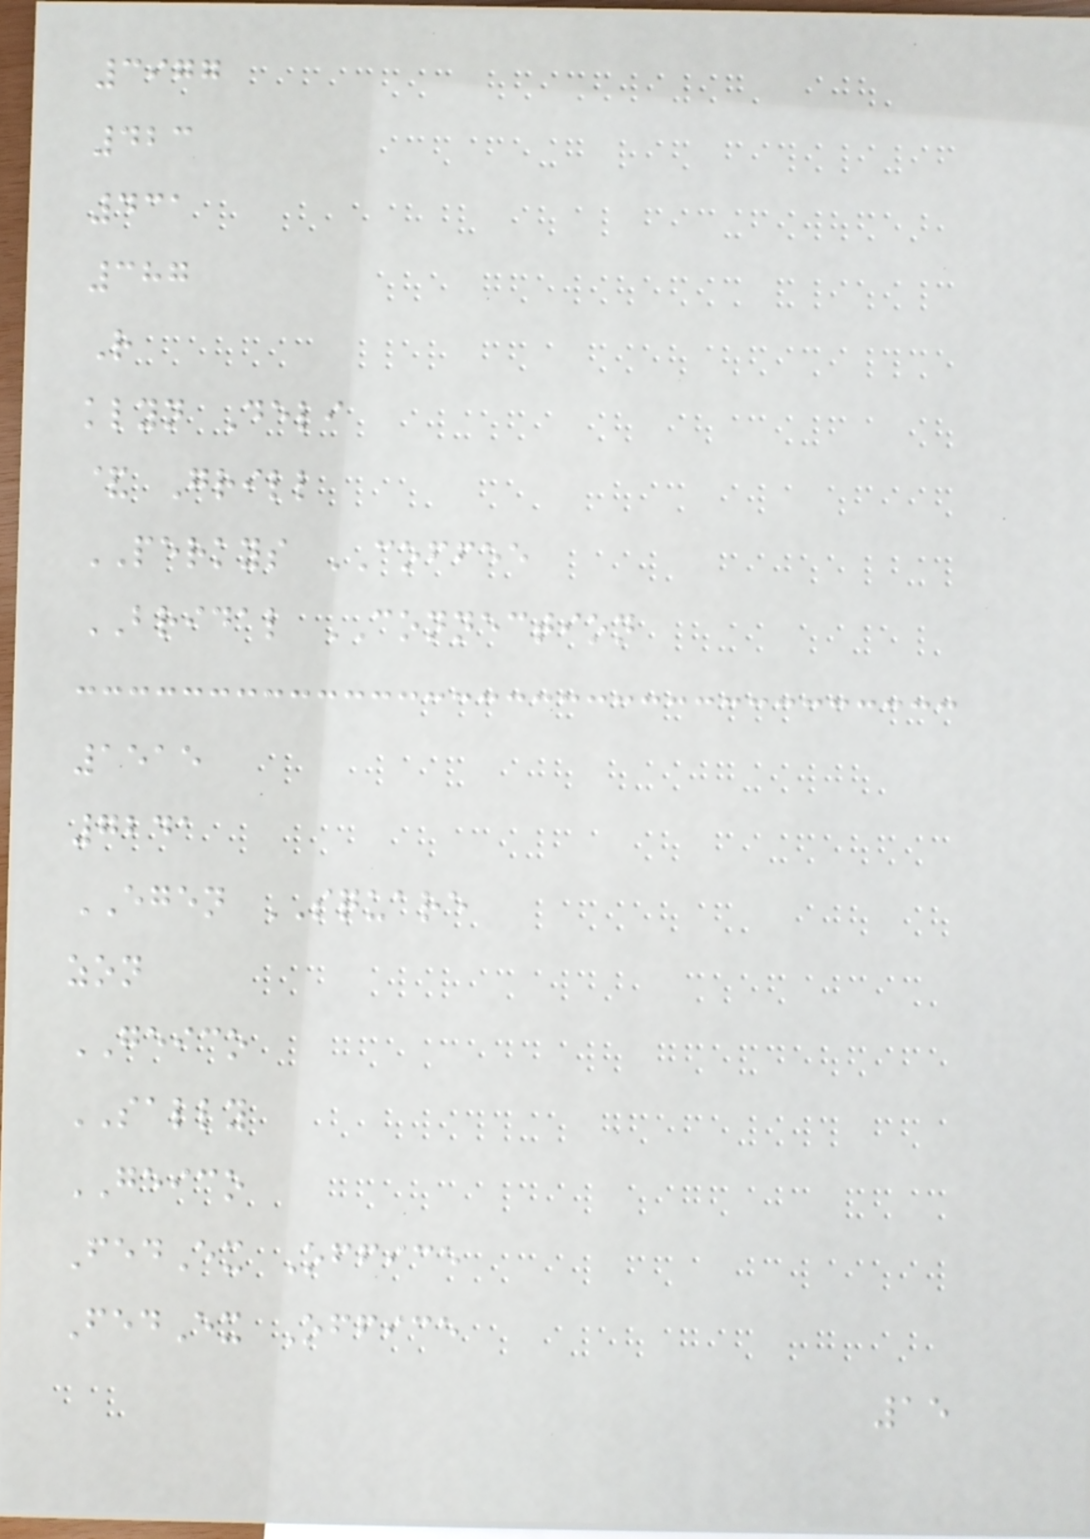3977
423
431
387
R
klyn Deli
& Grill
PERKYS COFFEE
BRIDAL CONNECTION
1515
7241
EGEN SQUARE
zon
GEICO
SALLY
GEICO
FedEx Office
FedEx Office
15
